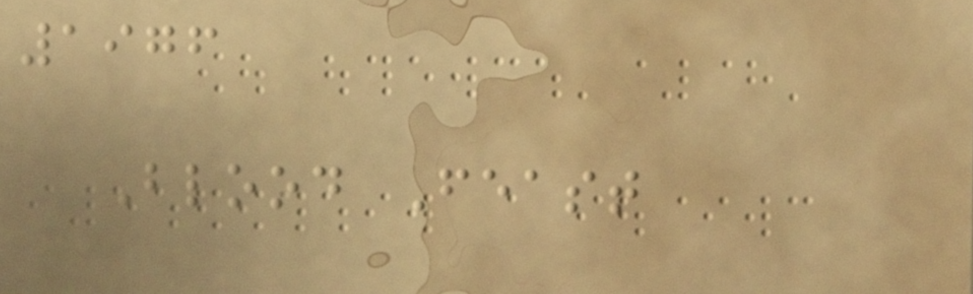1976
Blood Feast
